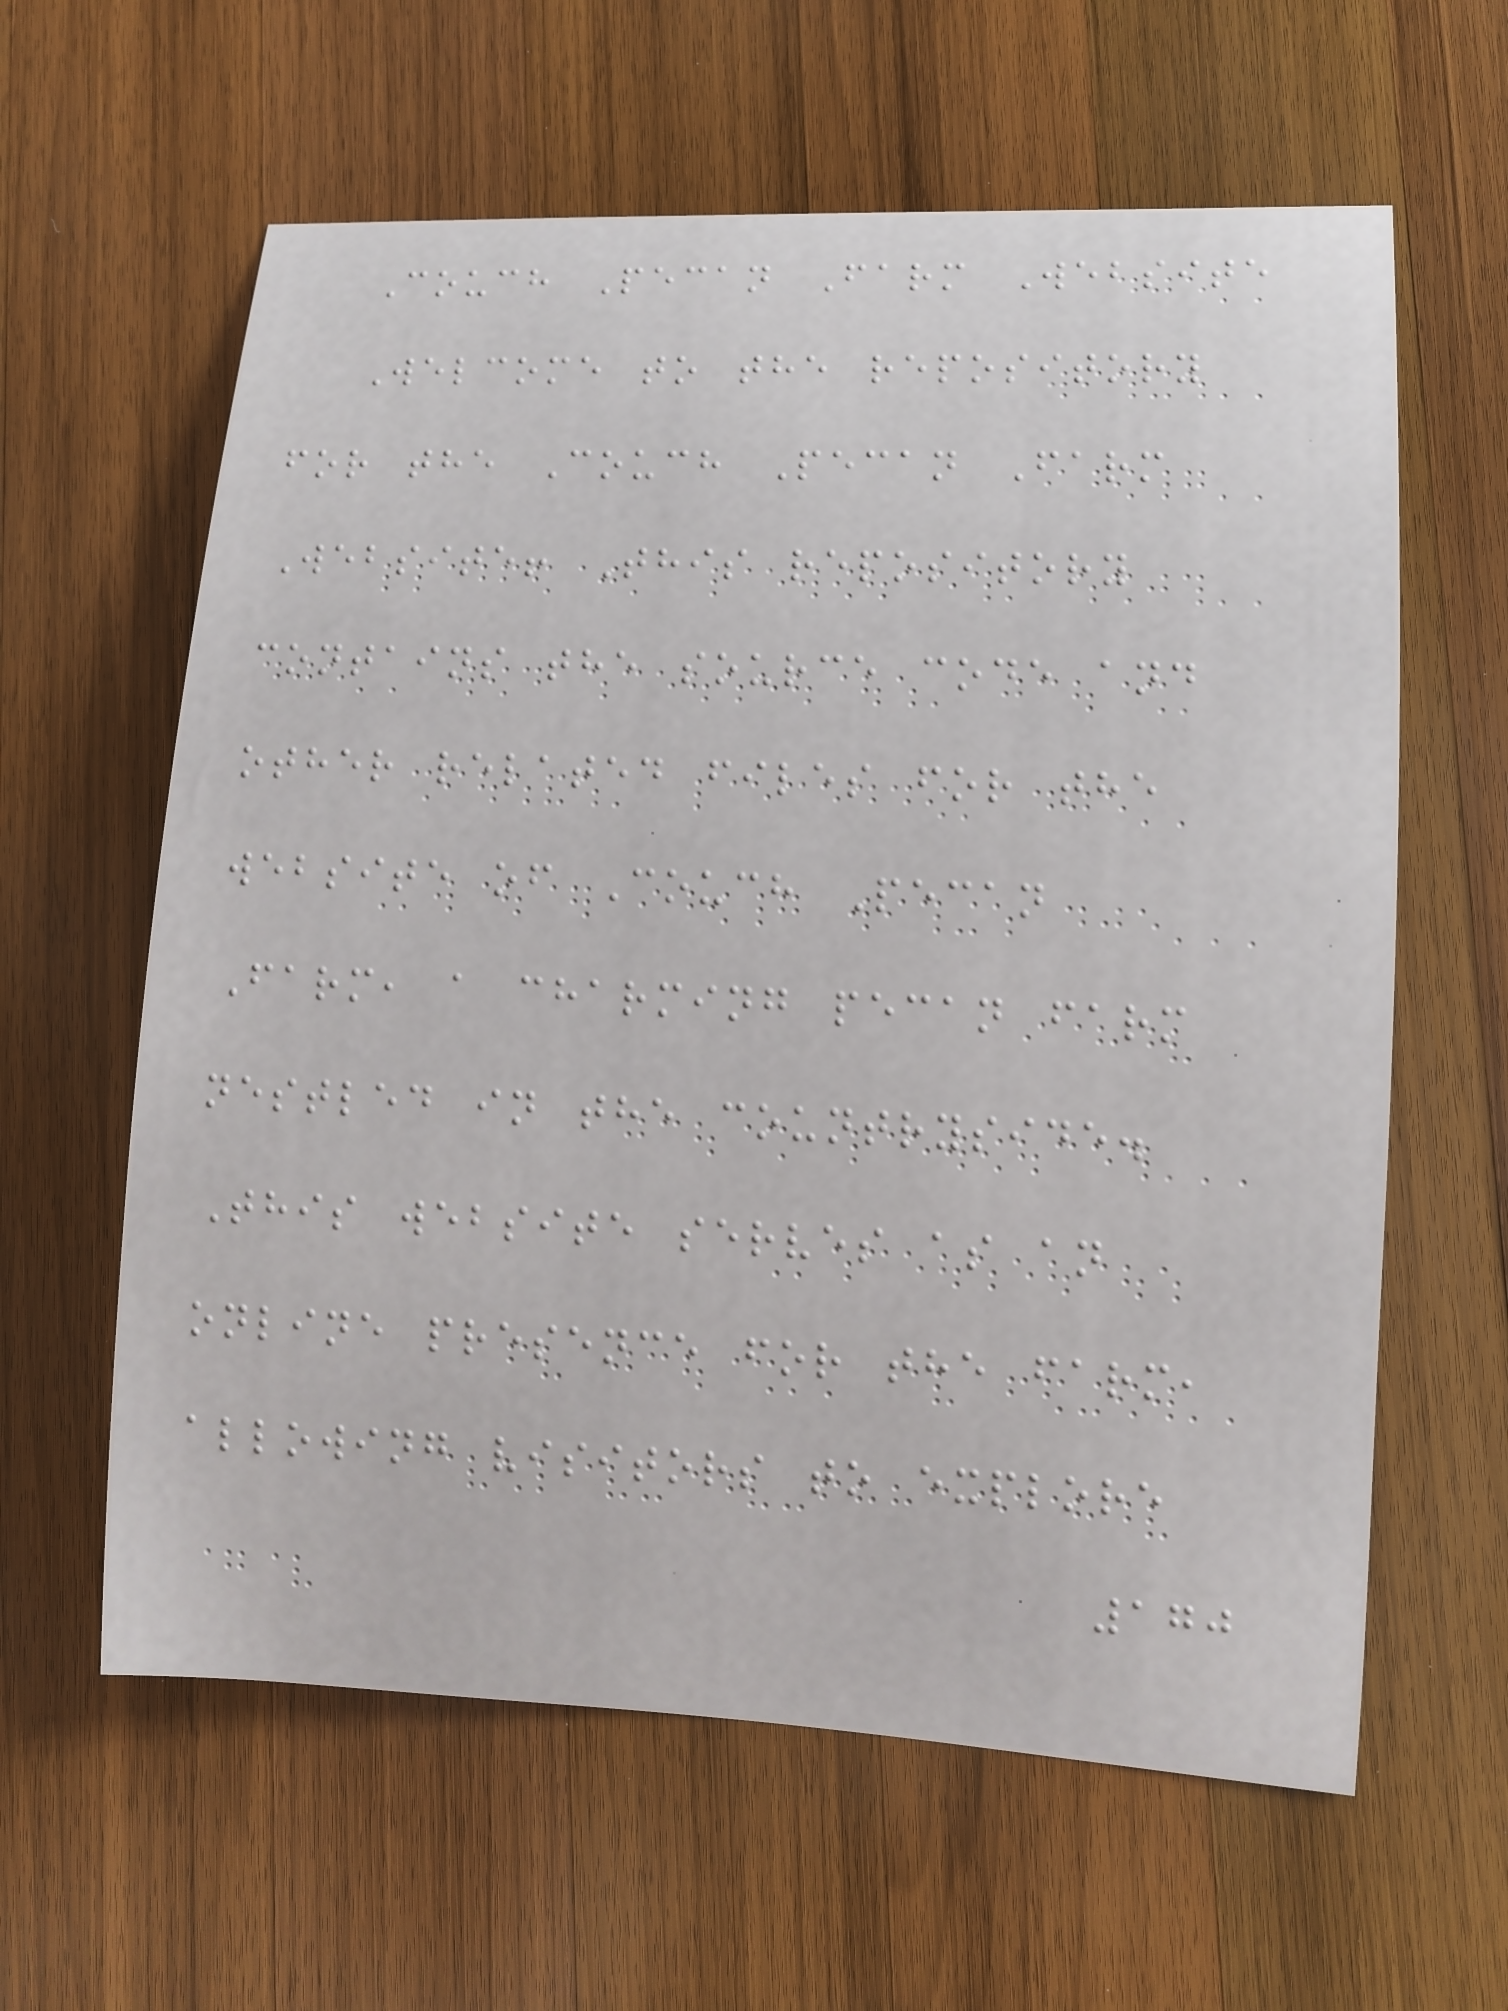Couch Pecan Farm Website
Welcome to the repository
for the Couch Pecan Farm
Website! This repository
contains the source code and
other related files for the
website of Couch Pecan
Farm, a charming pecan farm
nestled in the countryside.
This website serves as an
online presence for the farm,
allowing visitors to explore
170
